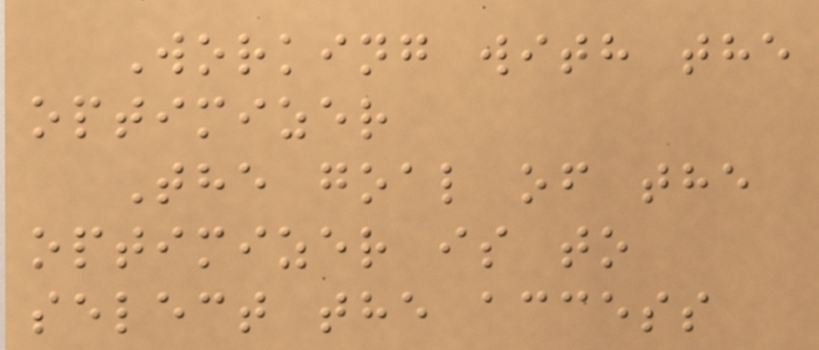Working with the
optimizer
The goal of the
optimizer is to
select the access
